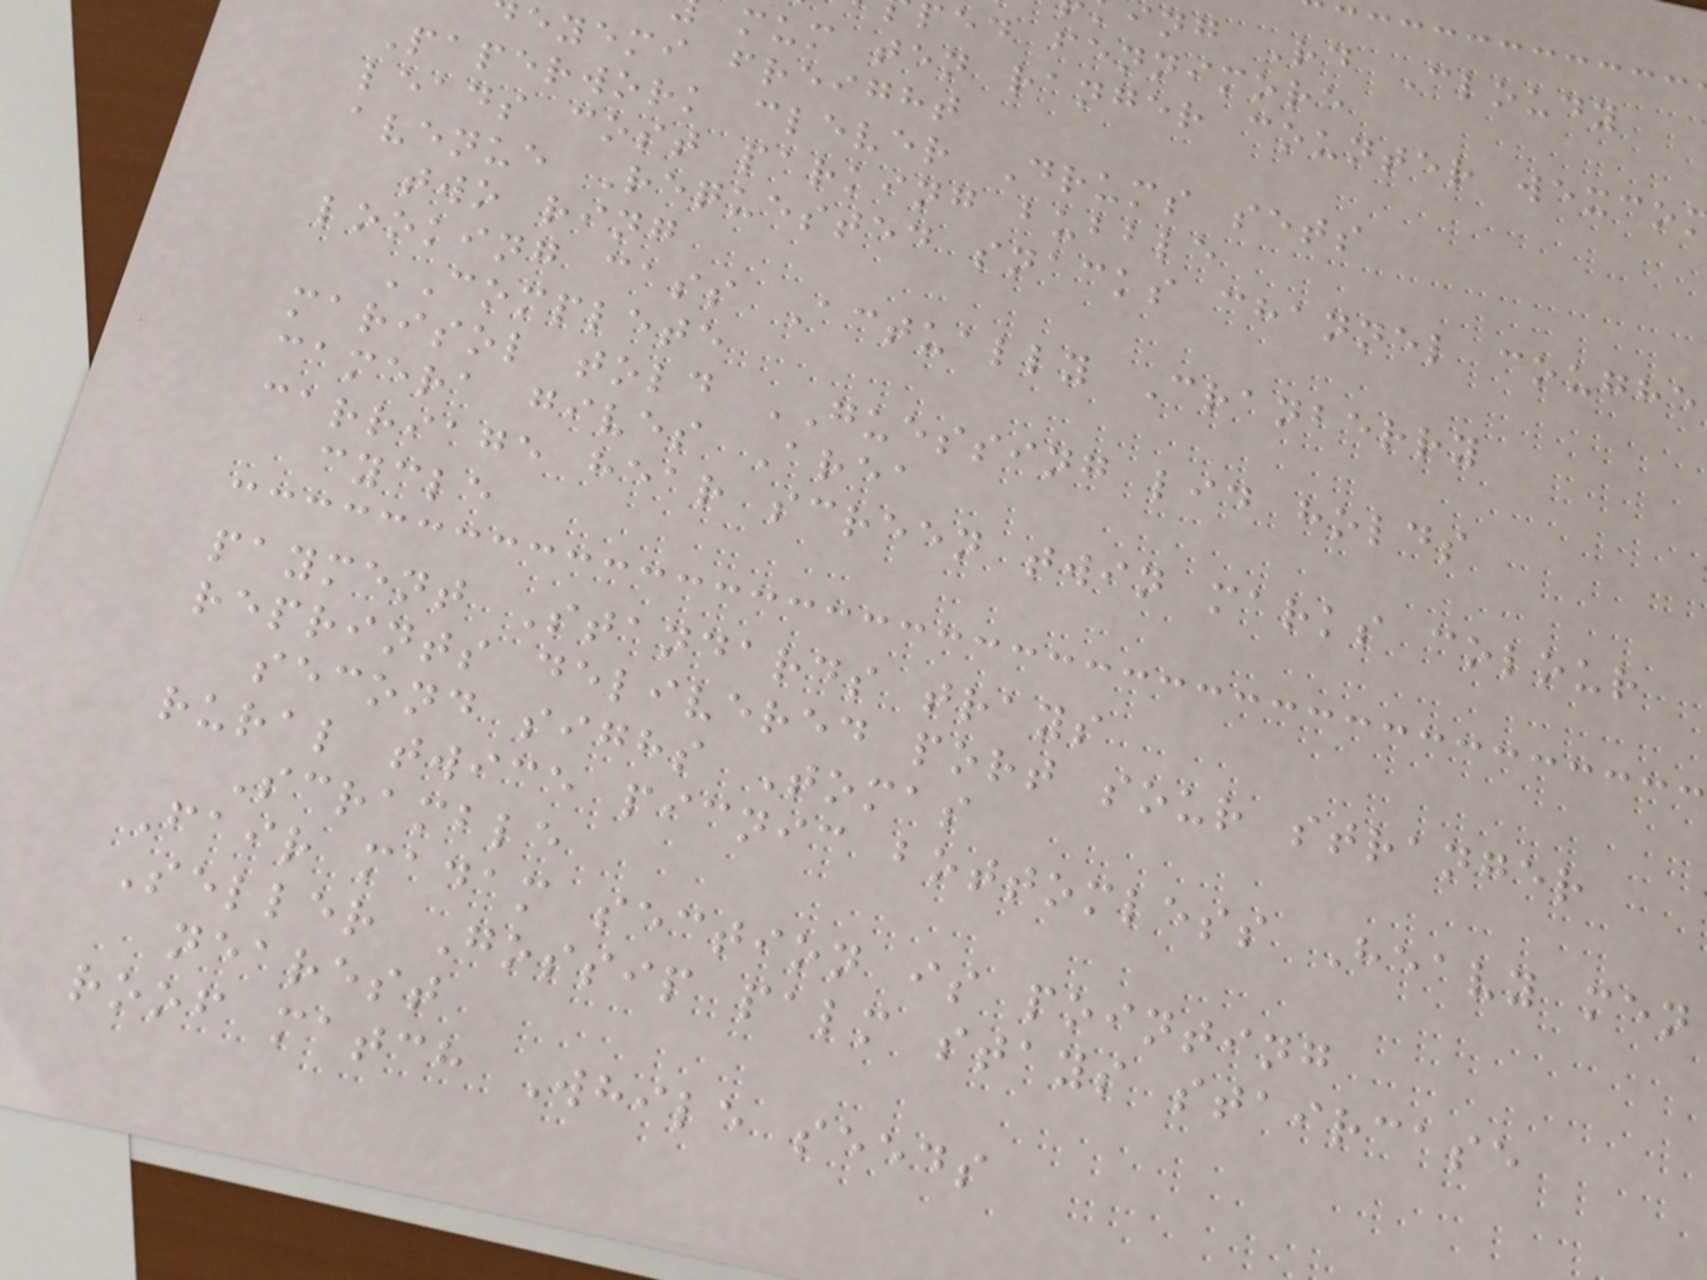ing Rd Cloudy
ed fennimore
mum ten ranger counter wexco
eyemi freight
Paperwork clever Drums sets
leads cost parking bubble
avenue Requested snacks channel coughe
two ring
looking cass Actually Cranberry
COMPLETE
marisol told GUESSING lid holds
camera gives Area
carriage hear screen twin marks colour
cycle
payment Standards trays
reprints delivered port sour stranger
second sighs Tomas
rural twice picnic bottomless Heavy men
Scramble
Fair madam section is pointing
Seller Gossip palm stays staircase
nearest
roof match While seeds
